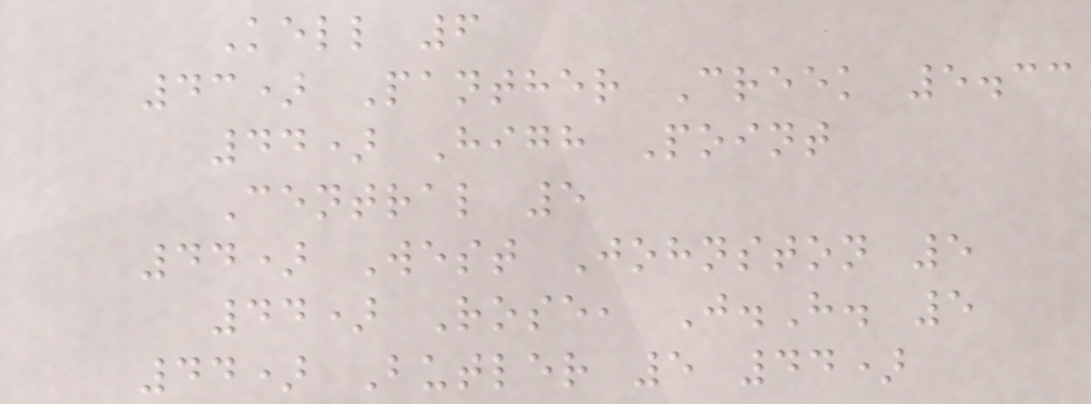Kell 6
43) Panther Creek 5.33
44) High Point
Central 5
44) West Johnston 5
44) Rose, J.H. 5
44) Butler 5 44)
